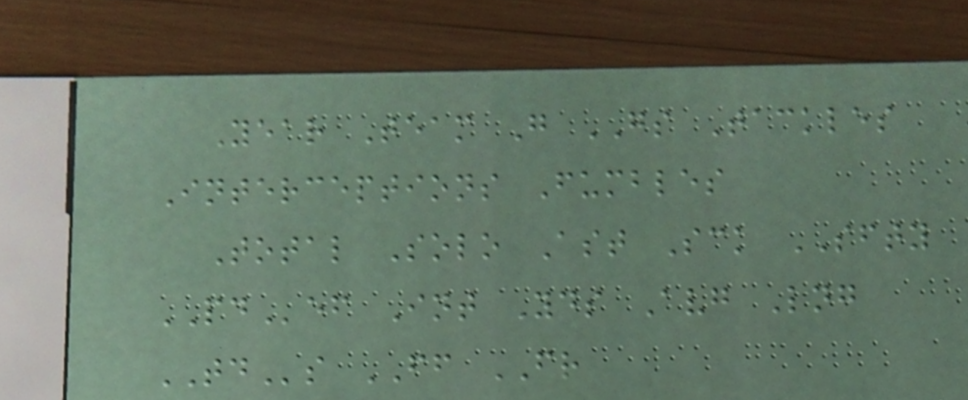Year Team G GS Tackles
Interceptions Fumbles
Total Solo Ast Sck SFTY
PDef Int Yds Avg Lng
TDs FF FR
